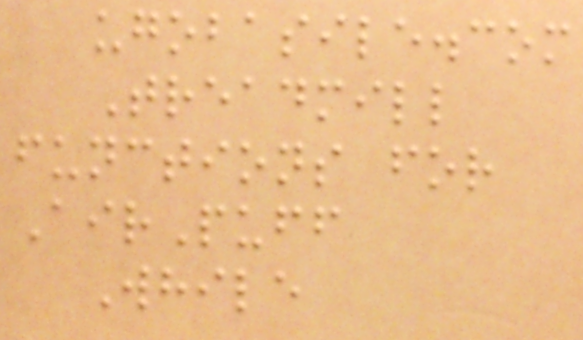ugobasile.com
Treadmill
functions for
AirPuff
While
